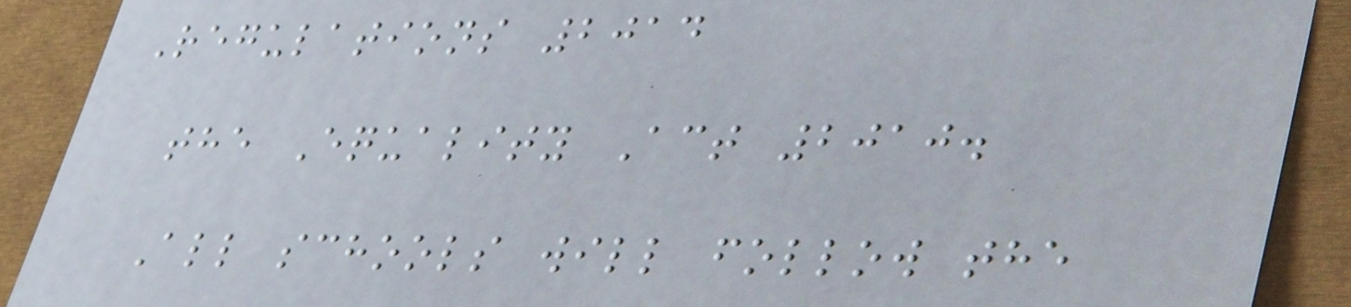Regulations 2014
the Equality Act 2010.
All schools will follow the
